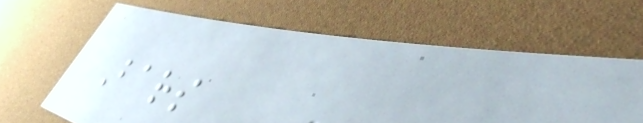Bars
